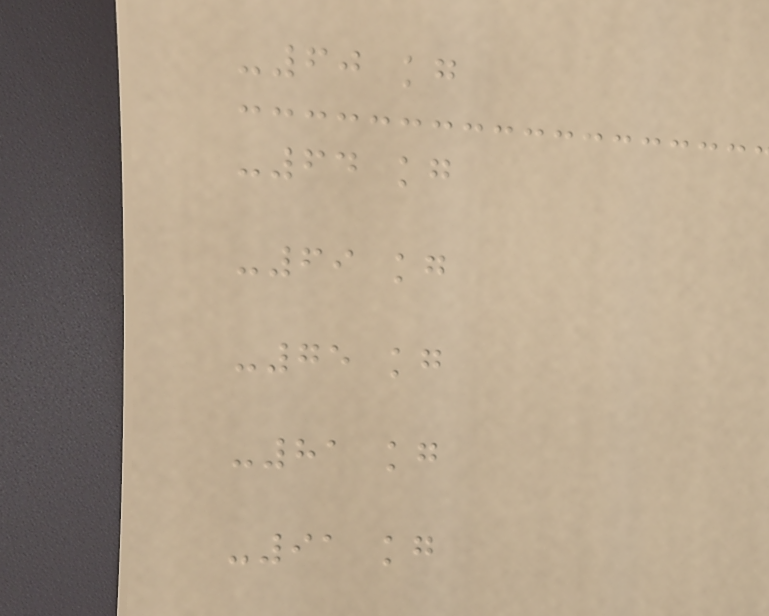-60 kg
-64 kg
-69 kg
-75 kg
-81 kg
-91 kg
